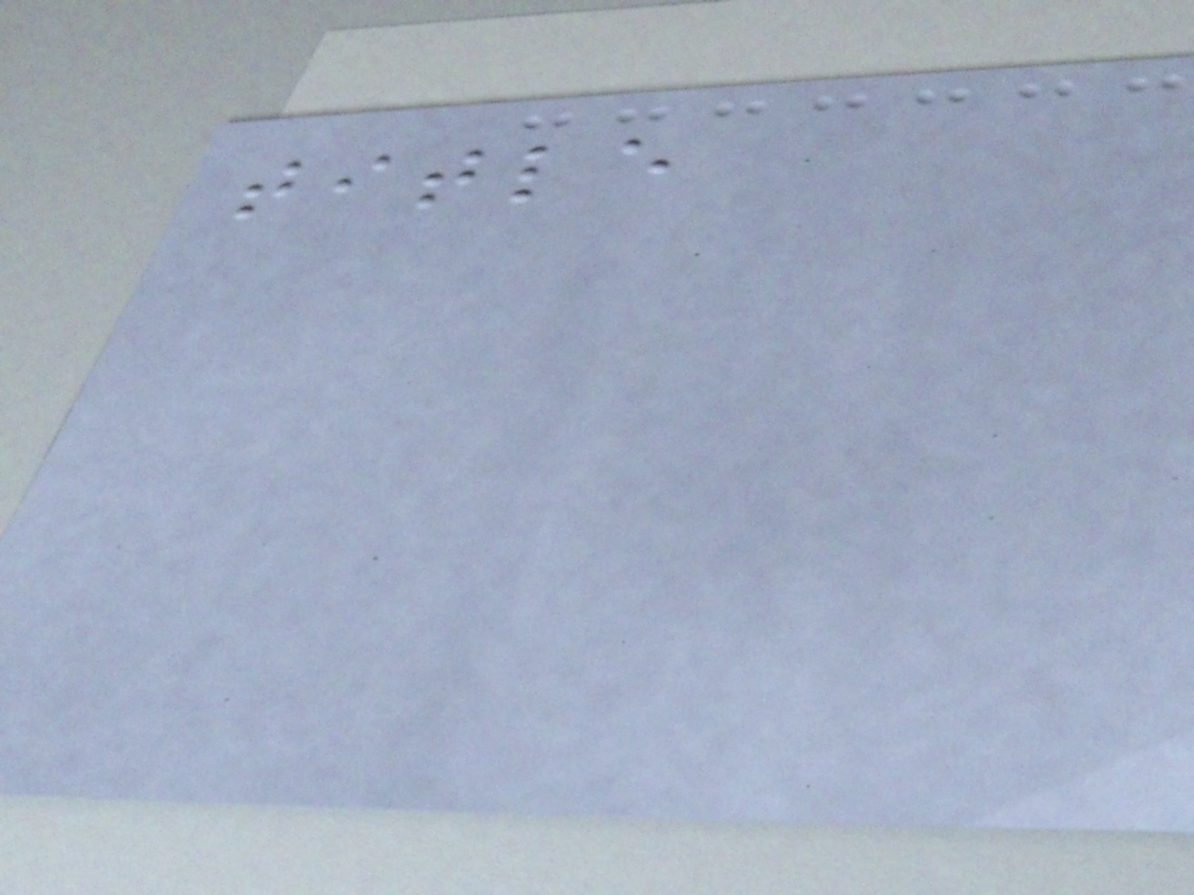title
